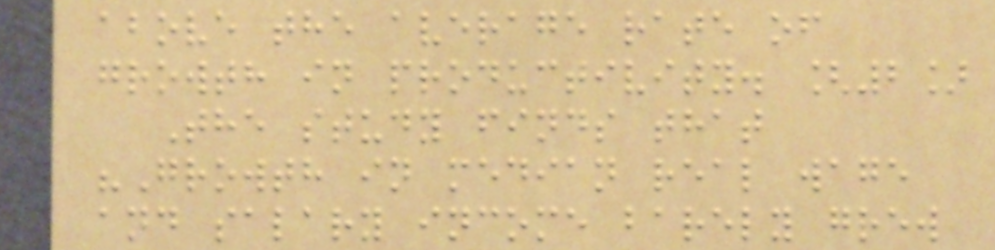above the average rate of
growth in productivity. [2]
The study finds that
"Growth in median real wage
and salary income barely grew
